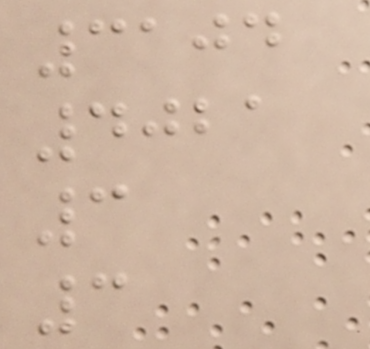3104
4021
3
3
